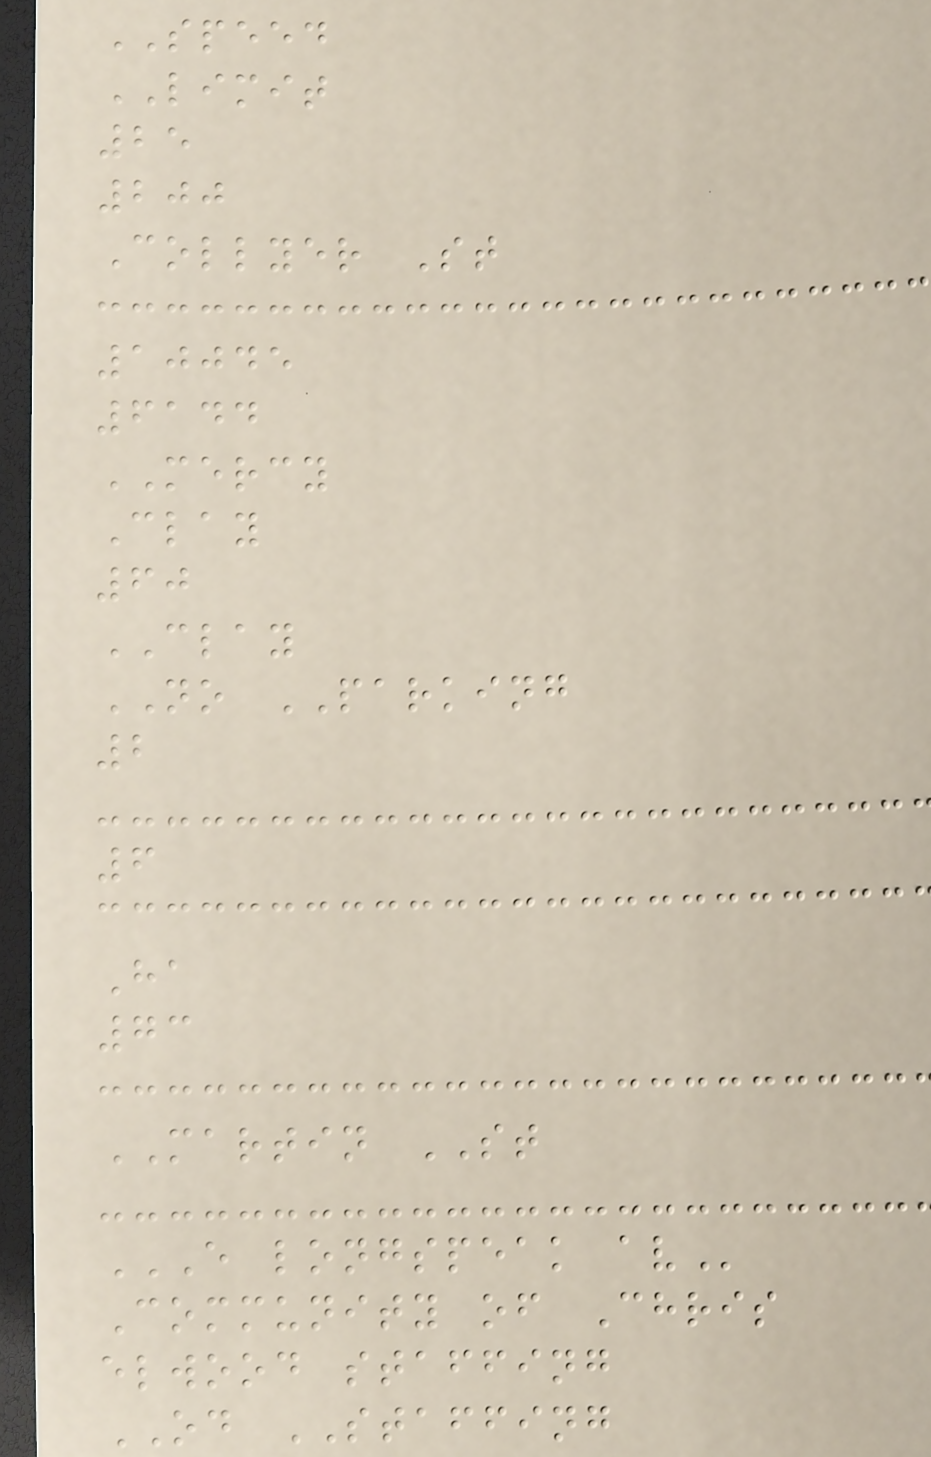SPEED
LIMIT
25
200
Collyer St
10045
6144
MERCY
Clay
60
CLAY
NO PARKING
2
6
Ha
73
MARTIN ST
E LONGSPEAK AV
Community of Chris
elwood staffing
OD STAFFING
